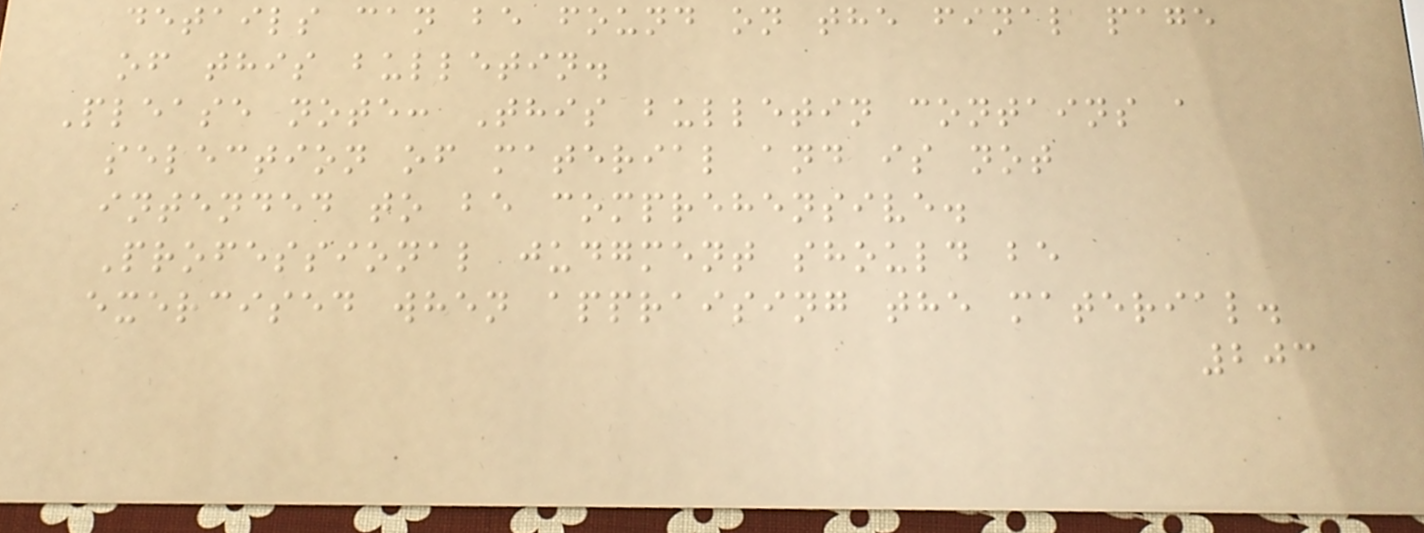details can be found on the final page
of this bulletin.
Please note: This bulletin contains a
selection of material and is not
intended to be comprehensive.
Professional judgment should be
exercised when appraising the material.
203
